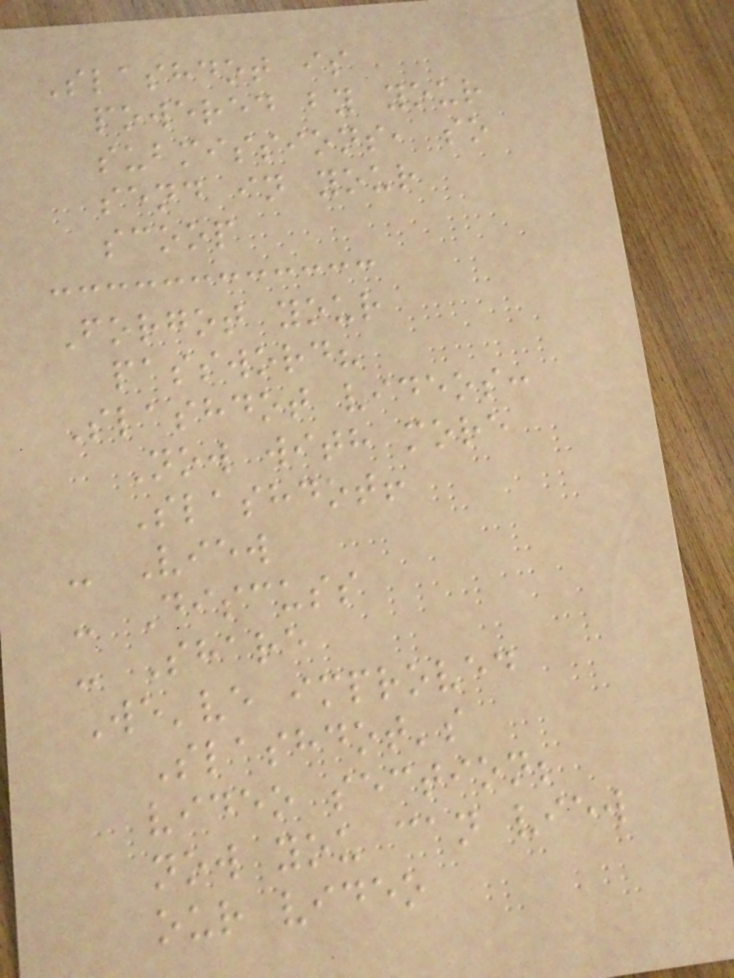Slashdot is
powered by your
submissions, so
send in your
scoop
Forgot your
password?
Slashdot videos:
Now with more
Slashdot!
- View
- Discuss
- Share
We've improved
Slashdot's
video section;
now you can view
our video
